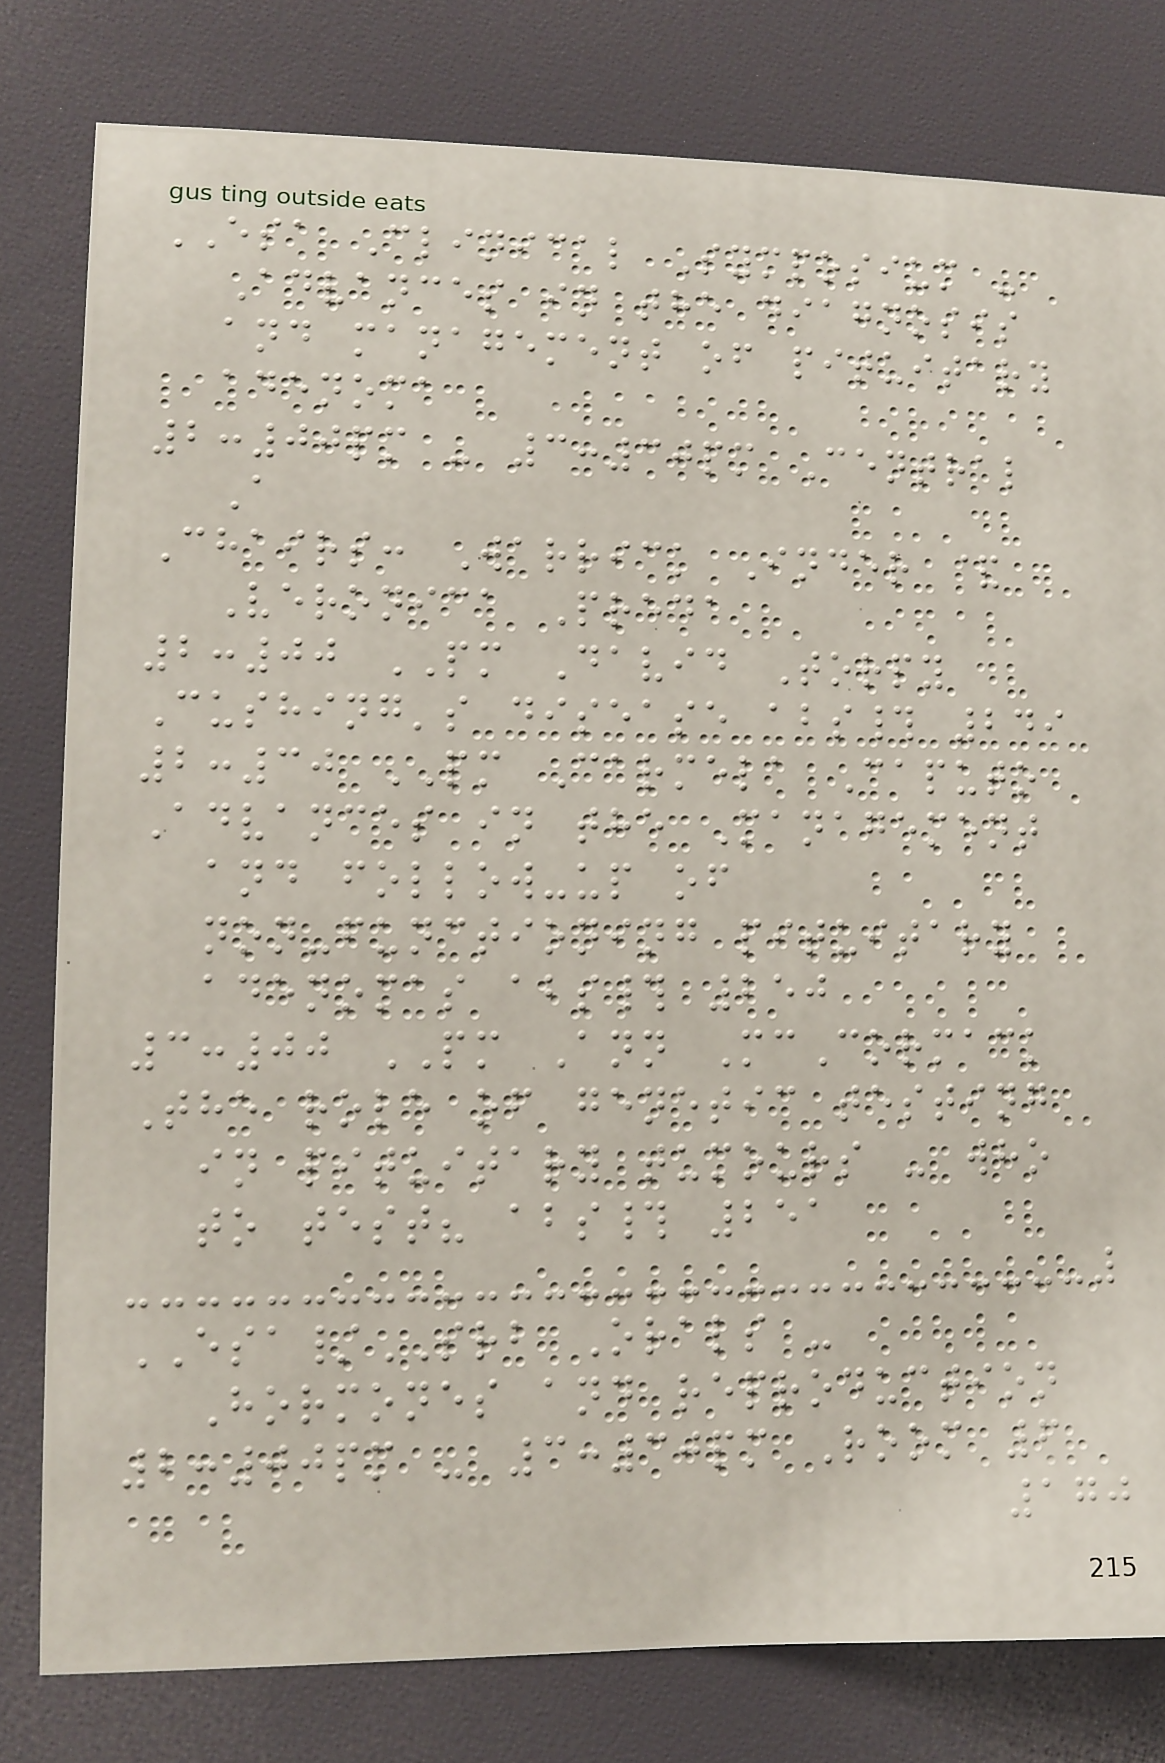ESA Clinical Symposium -
Advances in the diagnosis
and management of pituitary
adenoma
2:00pm - 3:30pm Central
A
Chairs: Warrick Inder &
Veronica Preda
2:00 PM David Torpy
Cushing's disease abs# 249
2:30 PM Carmela Caputo
Advances in the Management
and follow-up of
non-functioning pituitary
adenomas abs# 250
3:00 PM Ann McCormack
The role of genetic testing
in pituitary tumours - who
to test? abs# 251
ESA/SRB Orals -
Hormones and reproduction
2:00pm - 3:30pm Room 6
170
